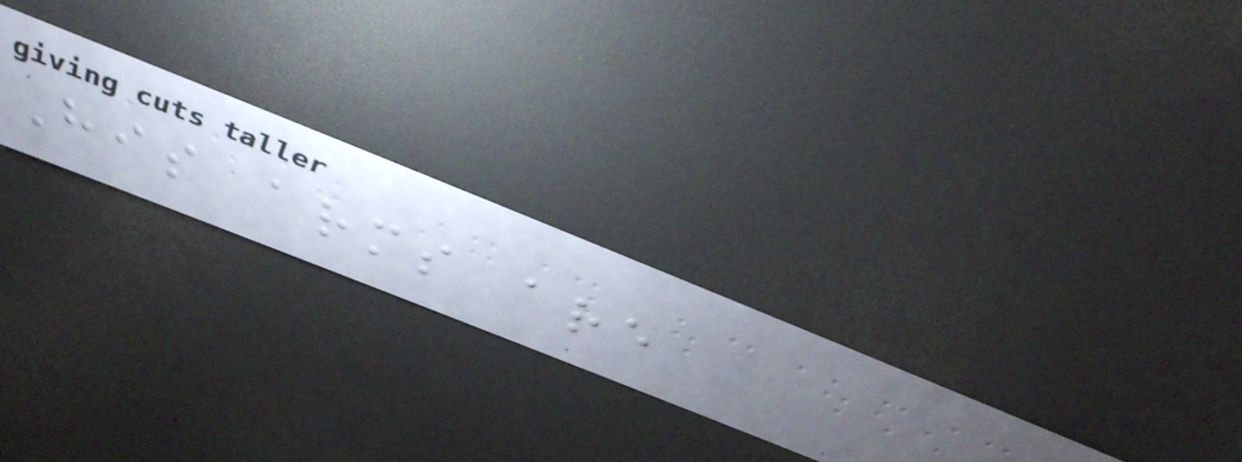His arms are
